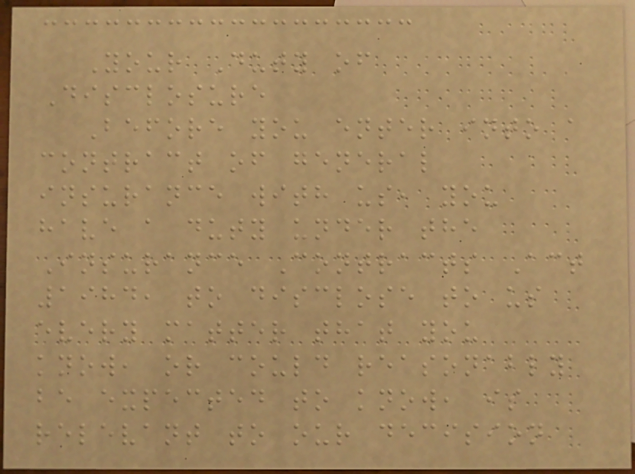Your Duty of
Disclosure
Before you enter into a
contract of general
insurance with us, you
have a duty under the
Insurance Contracts Act
1984, to disclose to us
every matter that you
know, or could reasonably
be expected to know, is
relevant to our decision
